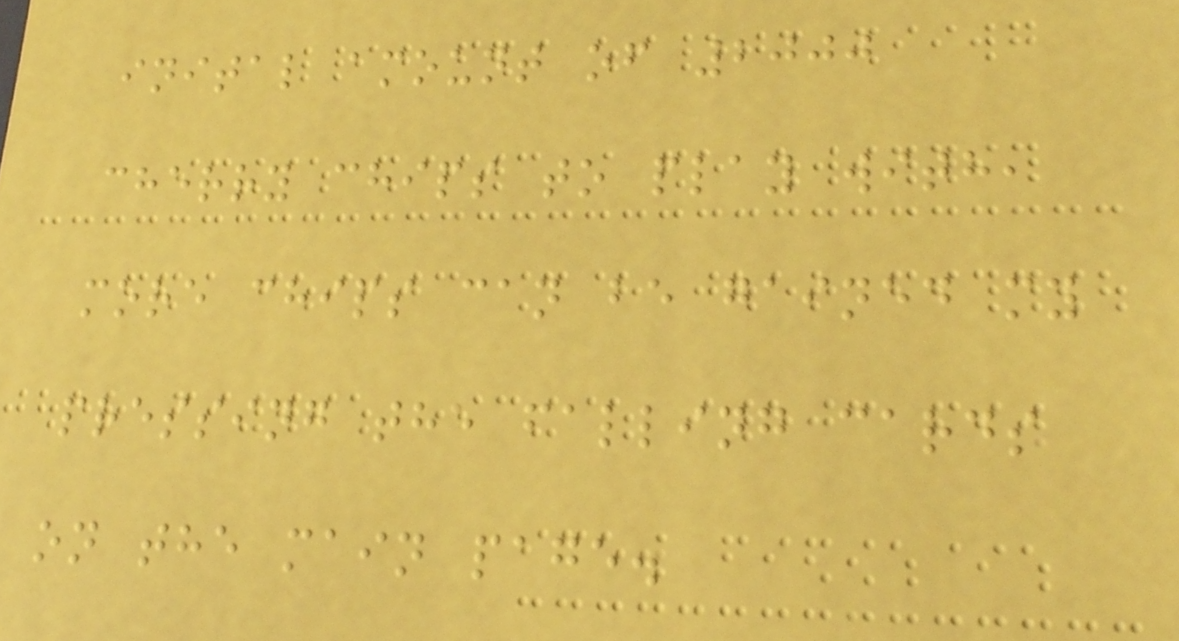inital amount of 2000
cherry chips to play with,
more chips can be gained my
pressing the falling cards
on the main page.
